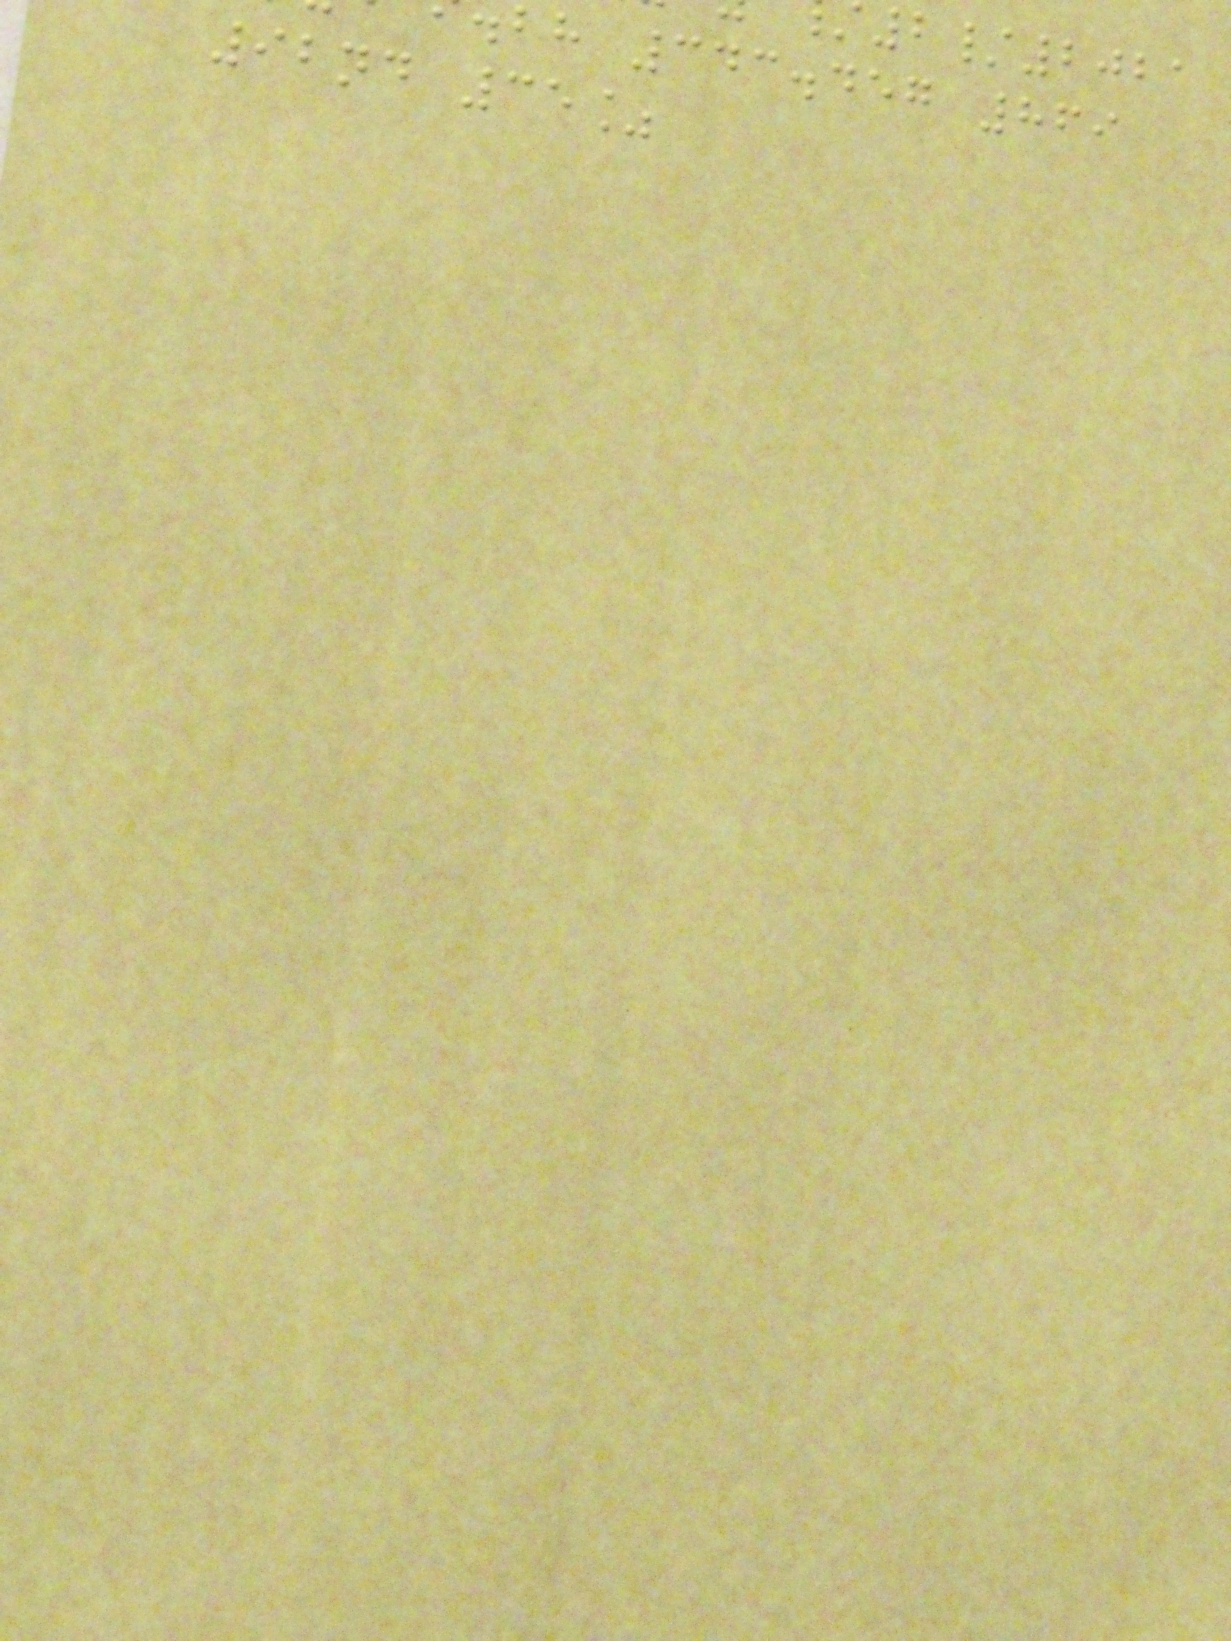2/2021
bh 343.457 869
92nd 35%
